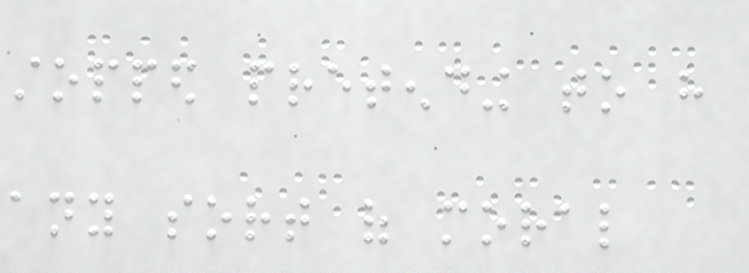stopped pretending to have
any sort of moral
